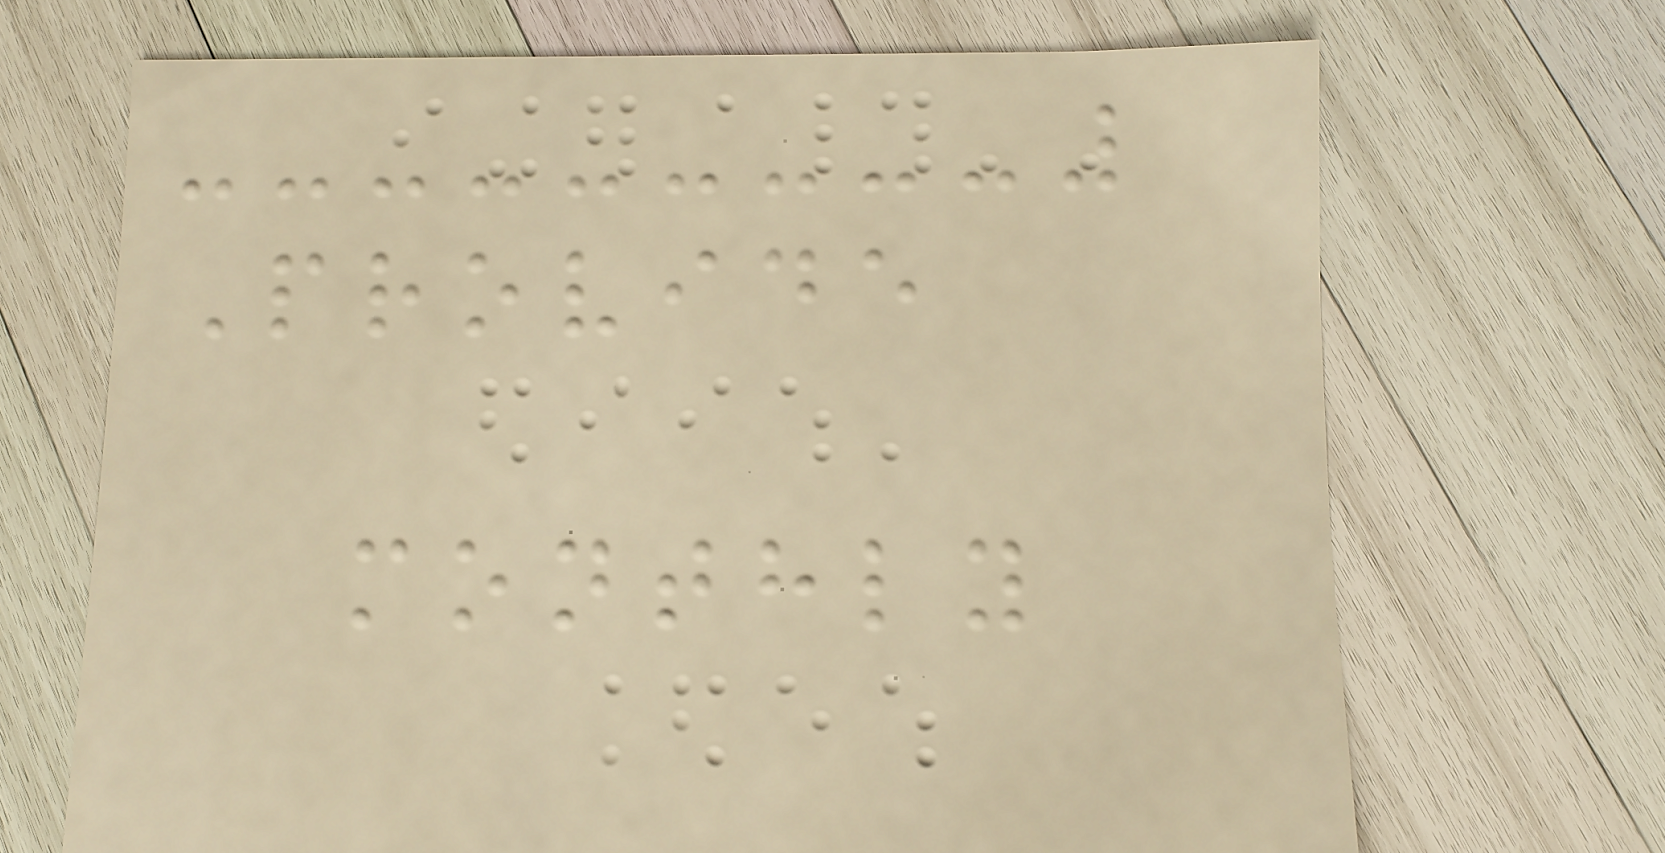Provide
monthly
